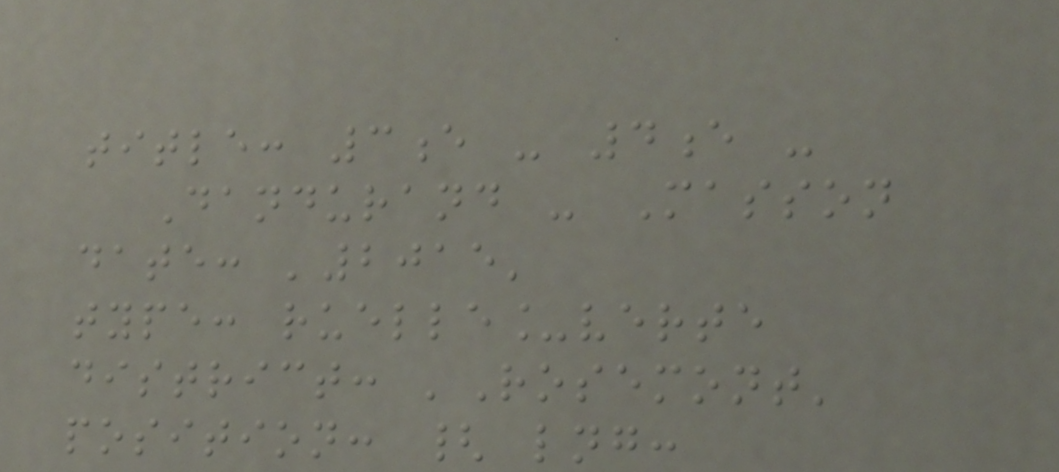title: 3e - 4e -
Dandurand - Masson
date: '2015'
type: ruelle_verte
district: 'Rosemont'
position: { lng:
